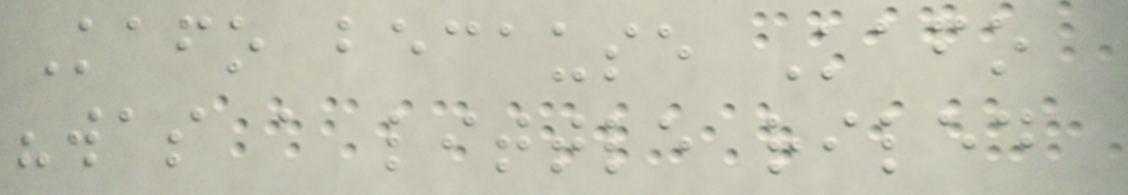Kafo because Kafo
"was a little riled
